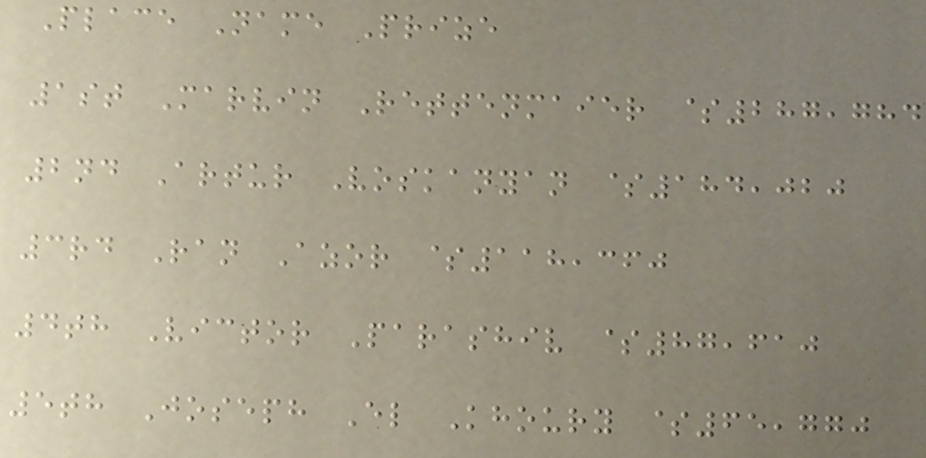Place Name Prize
1st Marvin Rettenmaier $287,784
2nd Artur Voskanyan $184,020
3rd Ran Azor $118,360
4th Victor Parashiv $87,610
5th Joseph El Khoury $65,770
